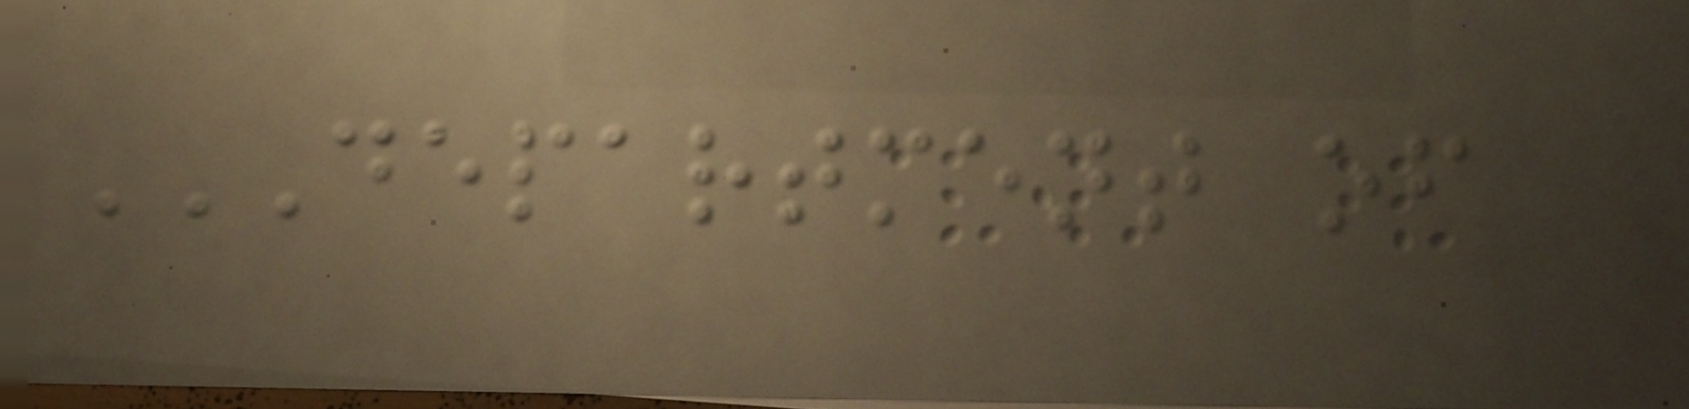DEPARTMENT OF
